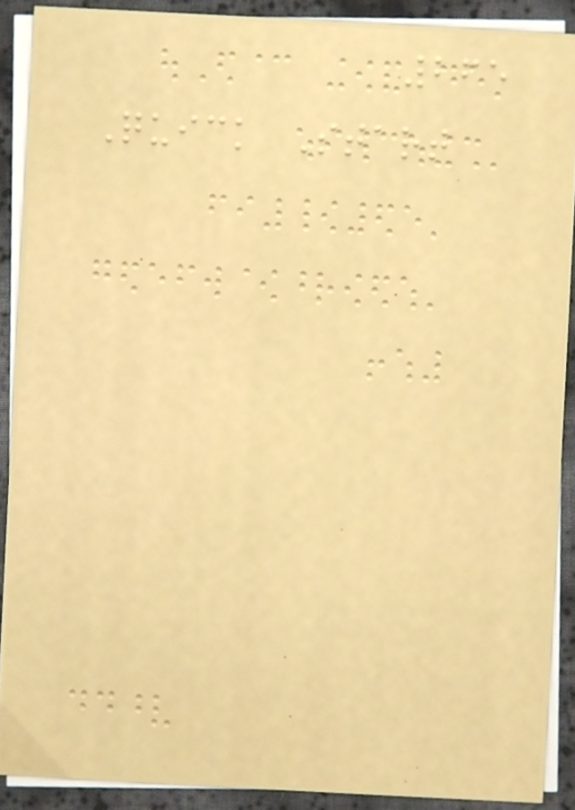265
Quick Start
